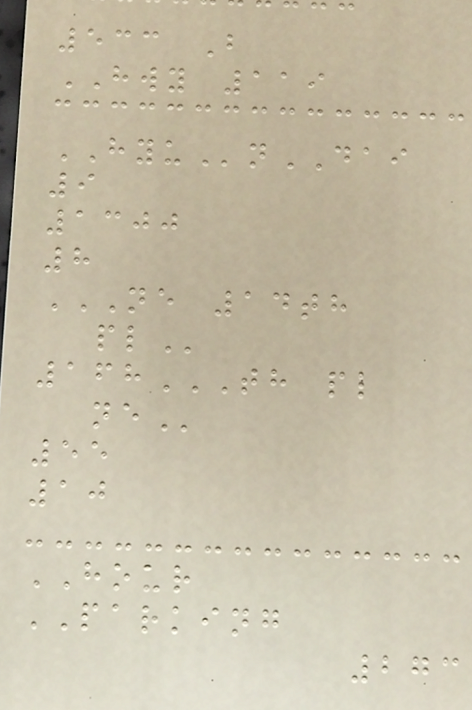533 B
HWY 119
HYUnDAI
9
1300
8
NE 14TH
PL
168TH PL
NE
55
10
HOUR
PARKING
273
